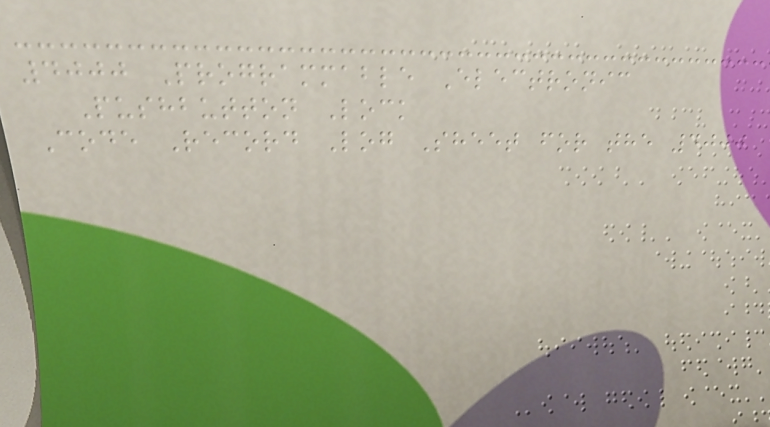4000 Programmable Electronic
Pushbutton Lock
Code Record Log Sheet for the 4000
